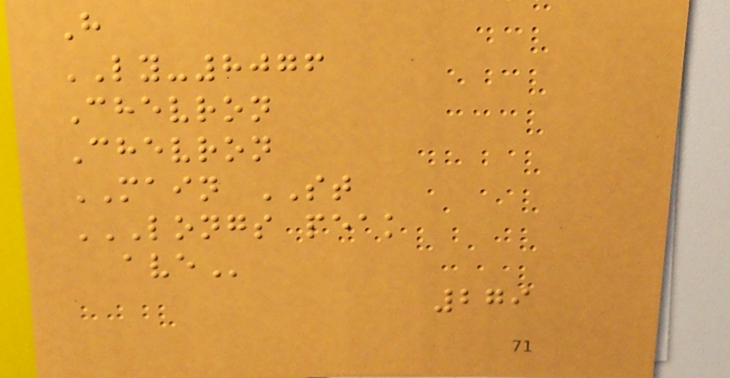H
LY-8076
Chevron
Chevron
MAIN ST
LONGS PEAK
AVE
279
